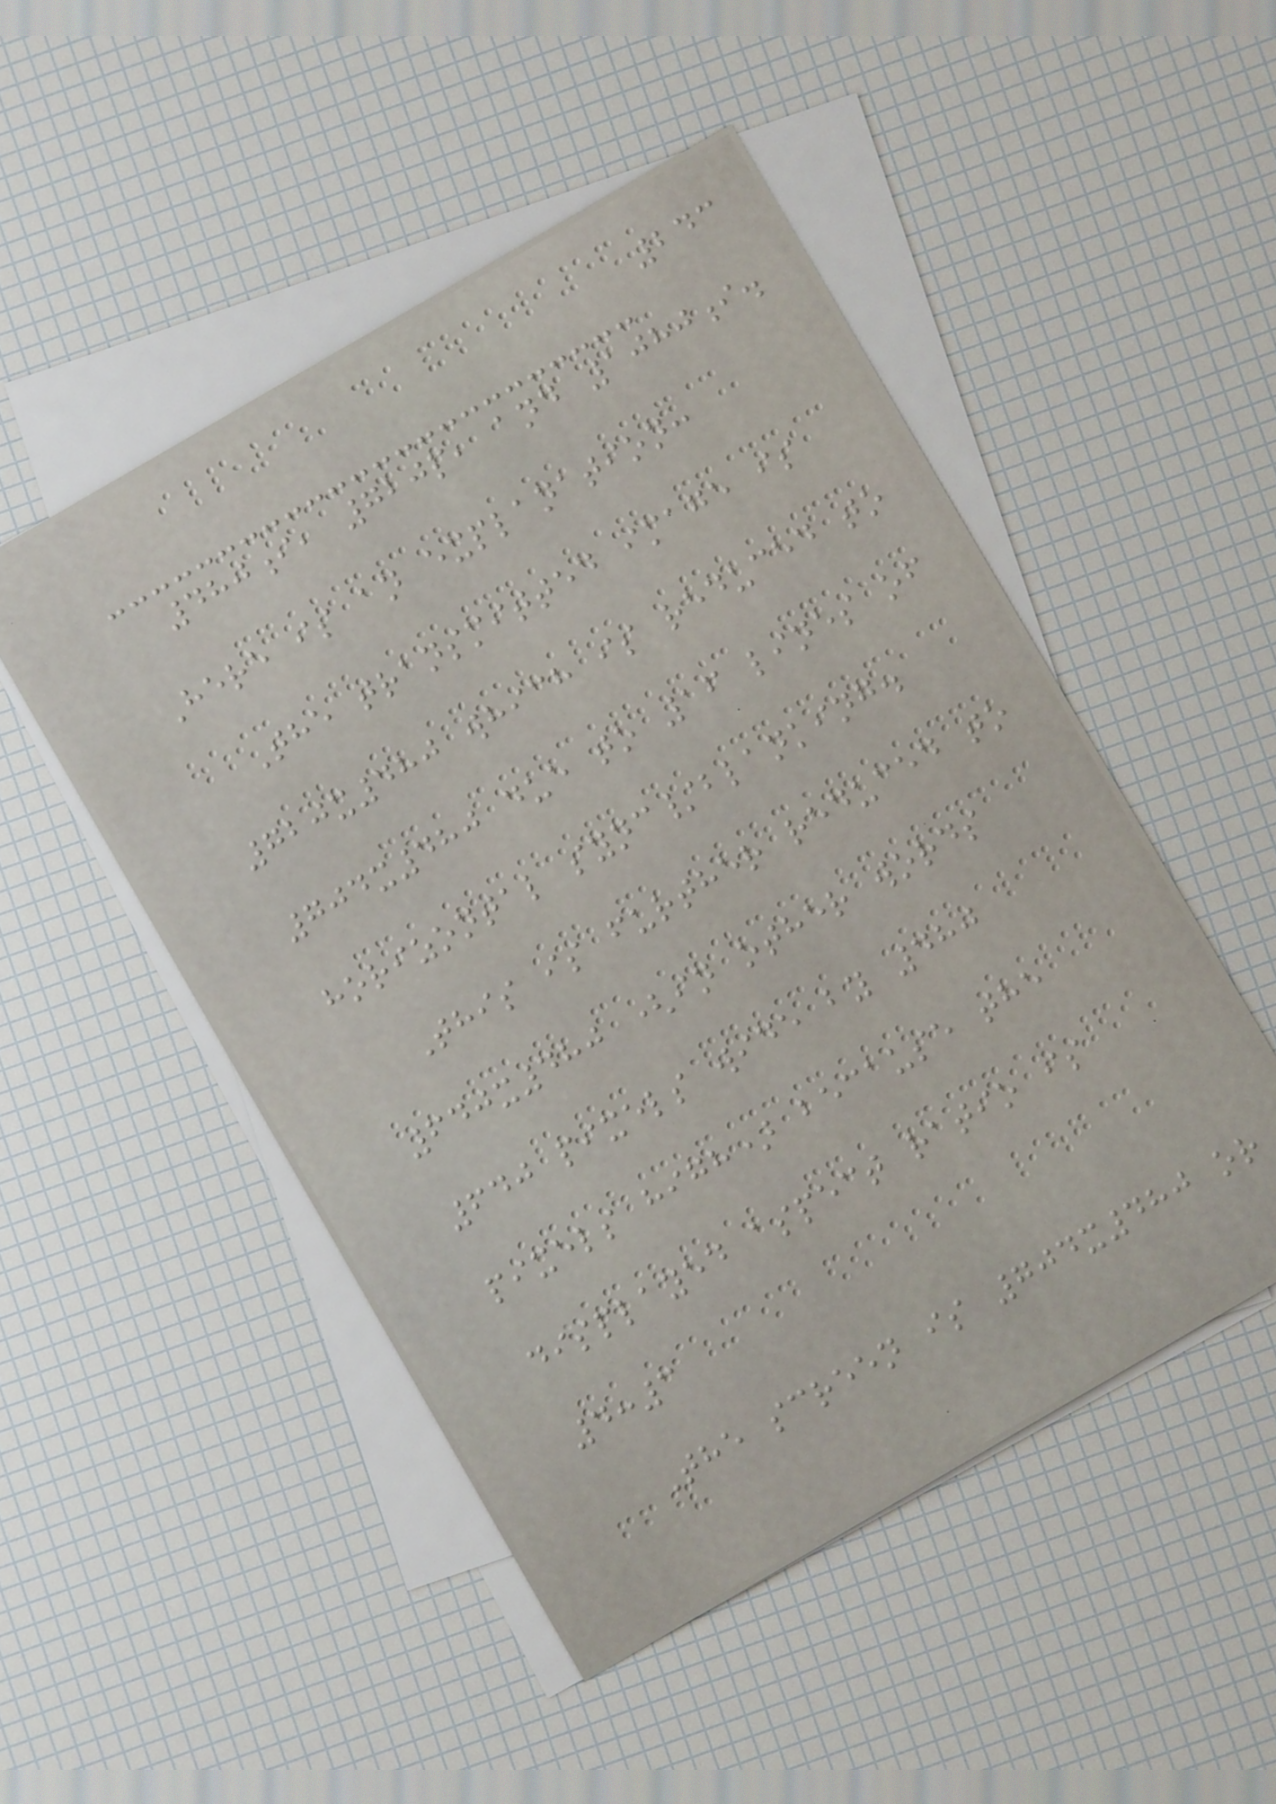243
480i, 720p, and 1080i.
Here is an explanation:
The transmitted image is
720x480 which is reduced to
704x480 due to 16 lines of
horizontal sync/blanking.
This is further reduced to
640x480 (in other words
640 pixels wide by 480
pixels high) because the
displayed aspect ratio is
4:3
The screen is 704x480 or
